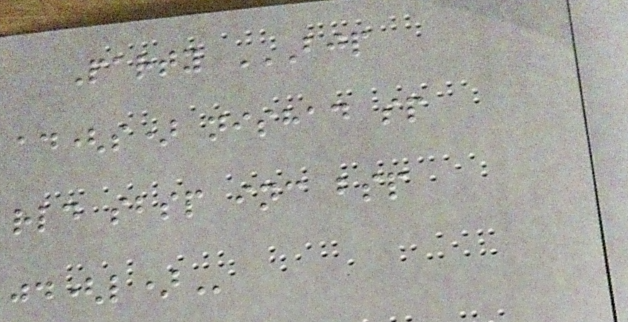Party BJP
AD(S) NISHAD SP
RLD SBSP INC BSP
JD(L)
